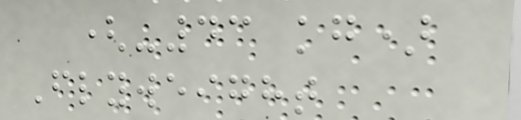(-43 kg)
Flyweight
